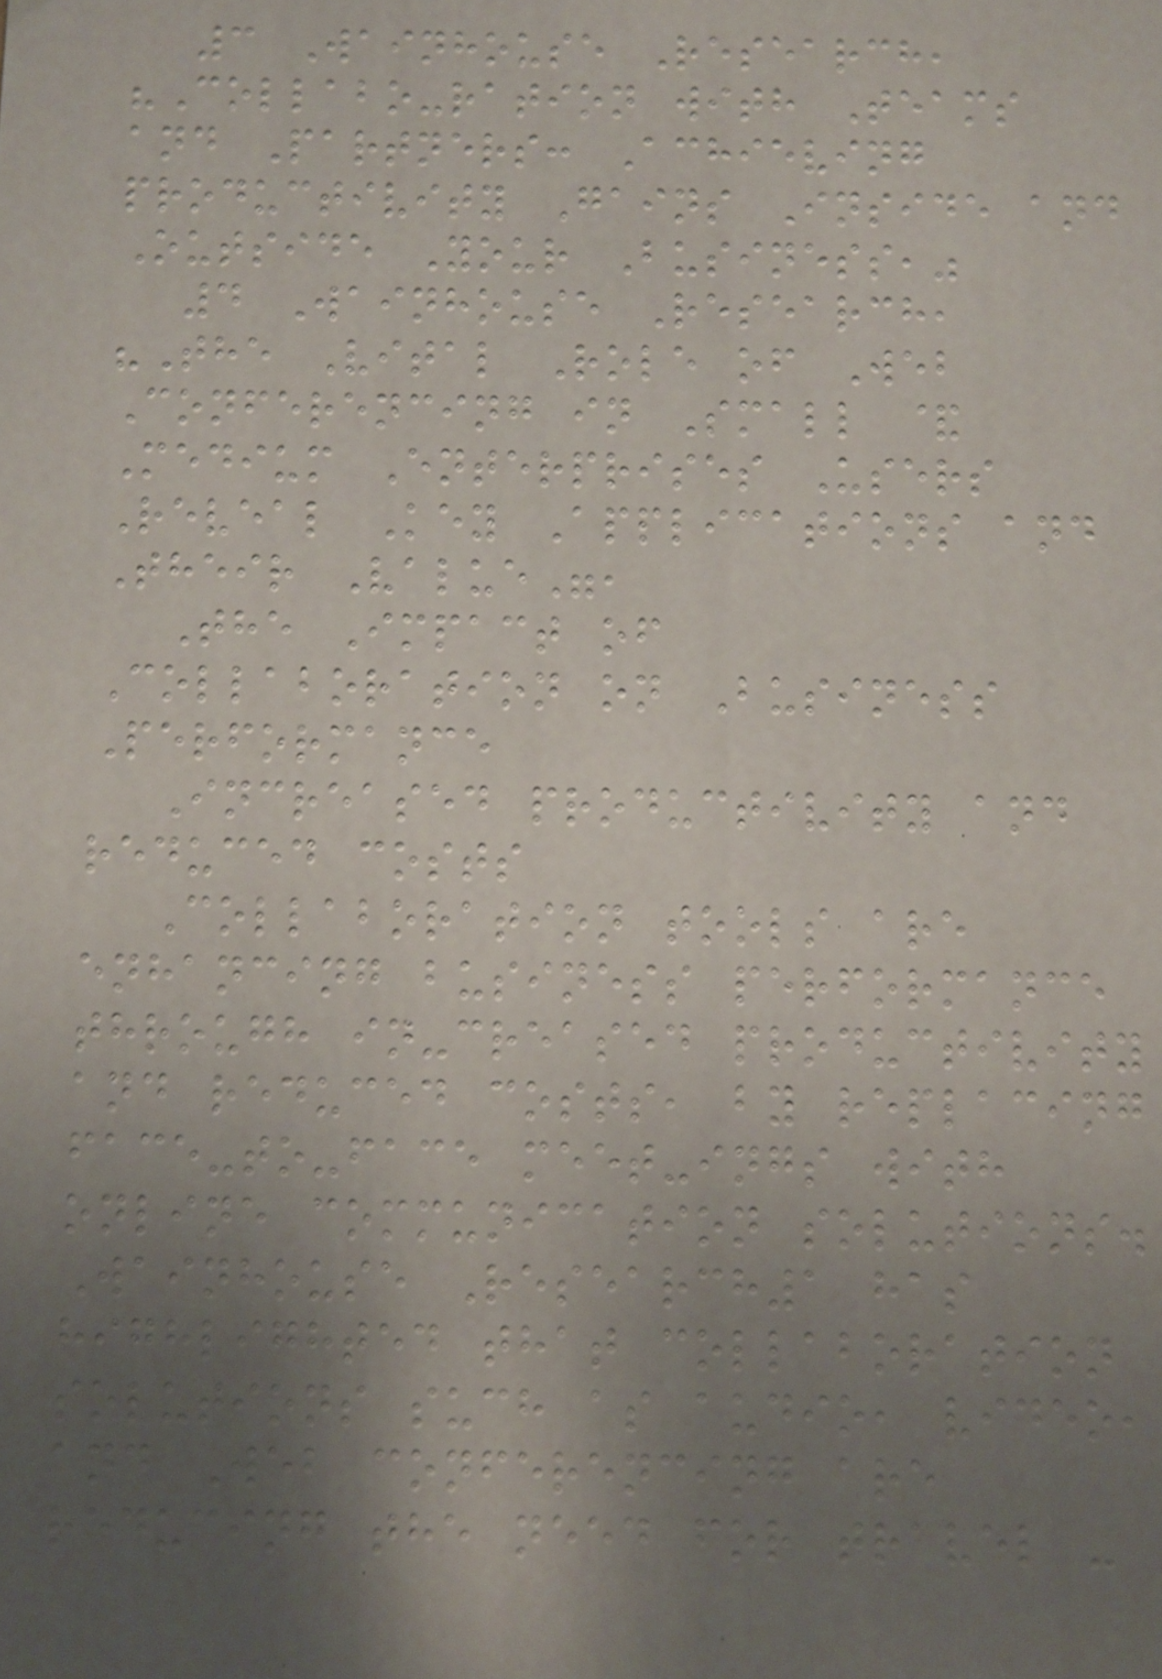3 Wainhouse Research,
"Collabo-ration with Teams
and Partners: Achieving
productivity Gains Inside and
Outside Your Business,"
4 Wainhouse Research,
"The Vital Role of Web
Conferencing in Small &
Medium Enterprises Users
Reveal Key Applications and
Their Value",
The Impact of
Collaboration on Business
Performance
Increased productivity and
reduced costs
Collaboration tools are
enhancing business performance
through in-creased productivity
and reduced costs, by replacing
face-to-face meet-ings with
online communication solutions.
Wainhouse Research1 has
highlighted that collaboration
solutions such as audio, video,
and Web conferencing are
reducing the need for travel -
